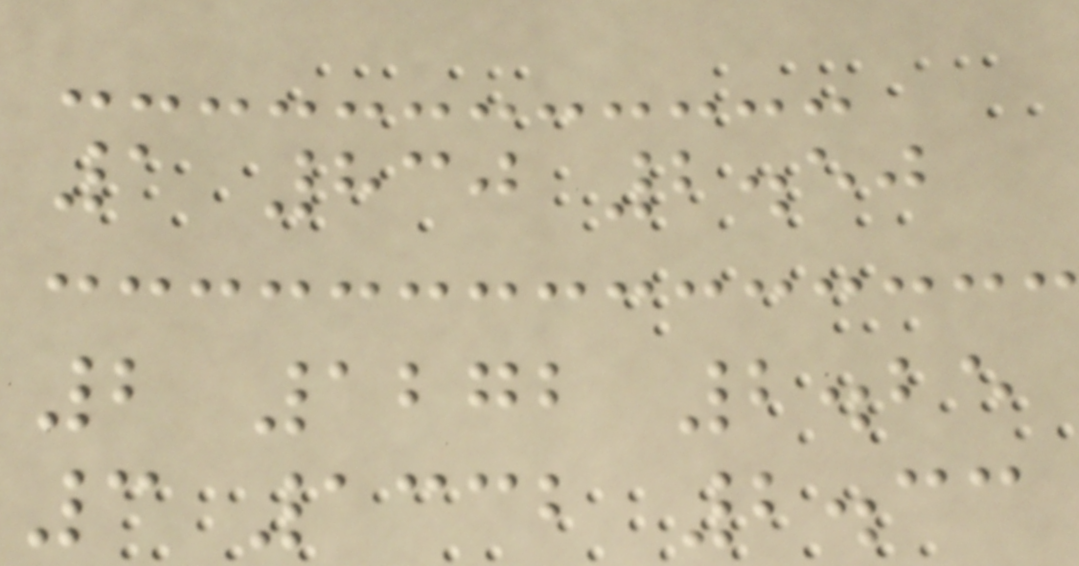1 830 2.50
2 1272 2.25
3 1332 2.33
